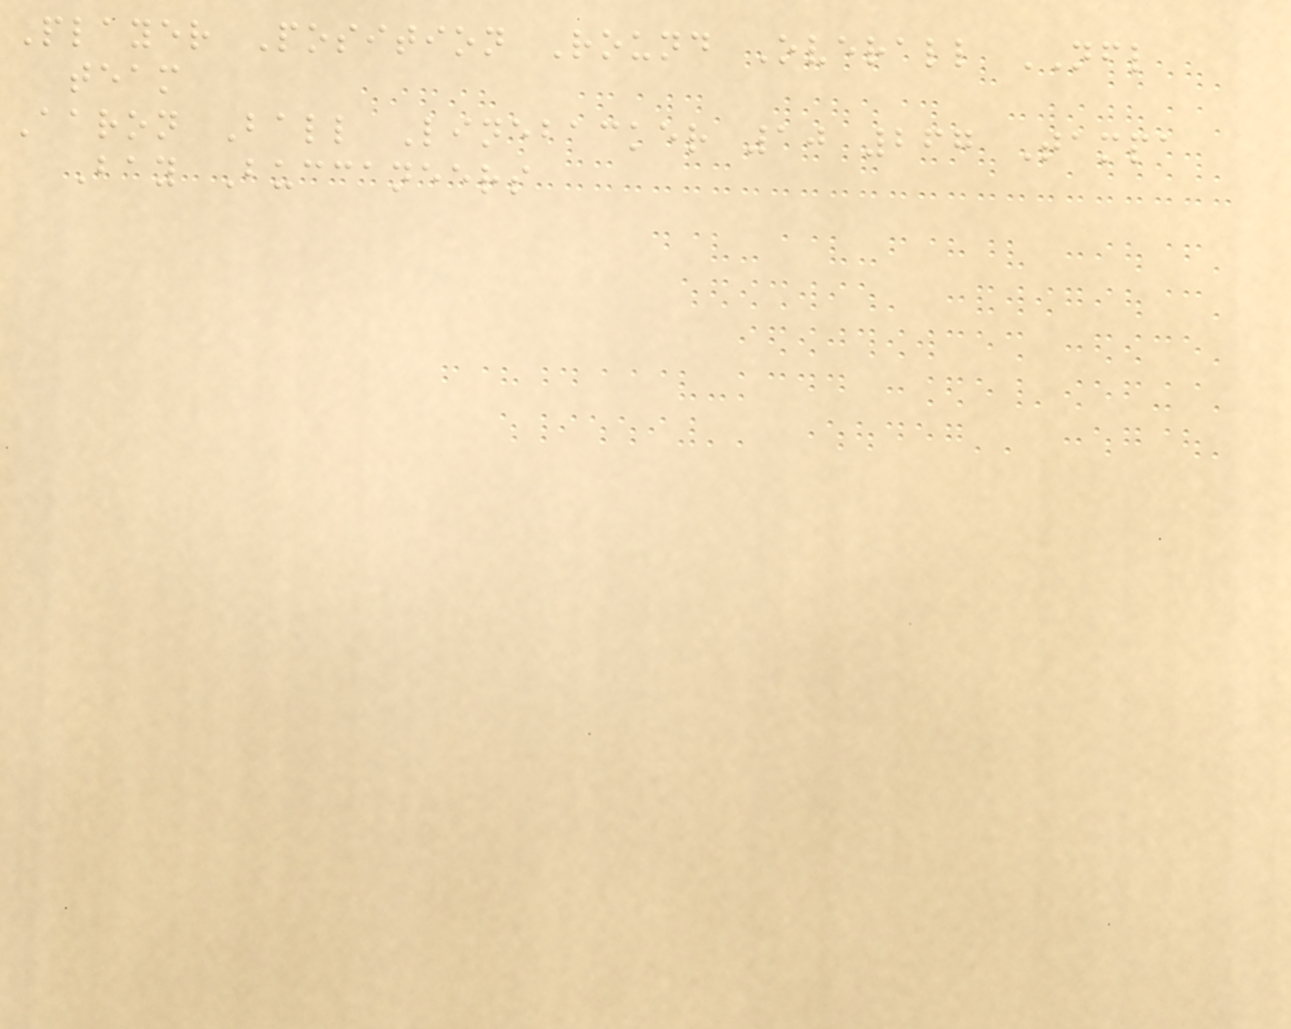Player Position Round Overall NFL
team
Aaron Ball Linebacker 10 267 Tampa
Bay Buccaneers
